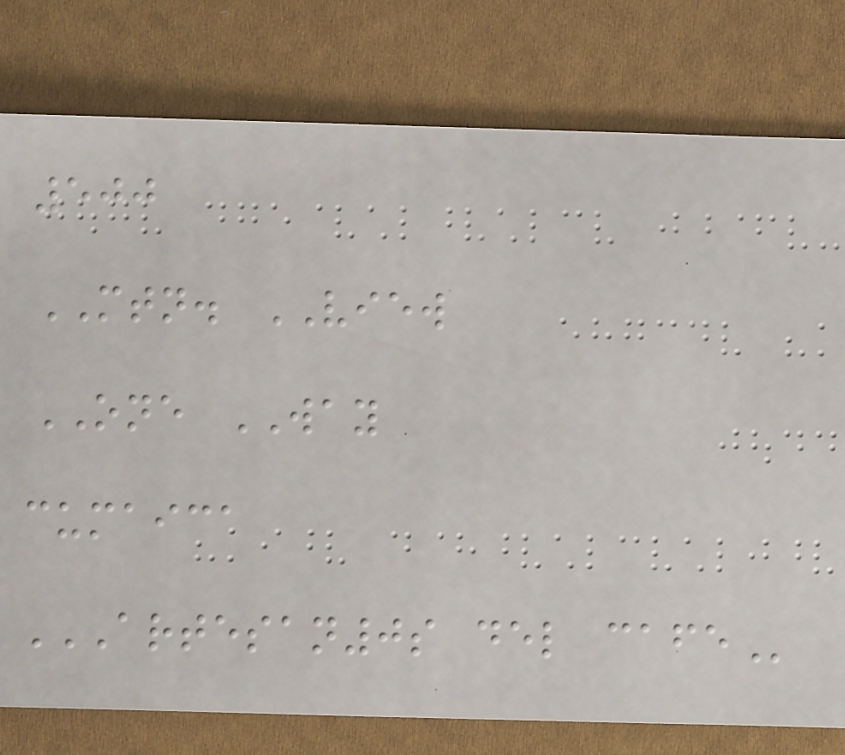500
MTN. VIEW
ONE WAY
cumaica
ARTESAN0S DEL CAFE
